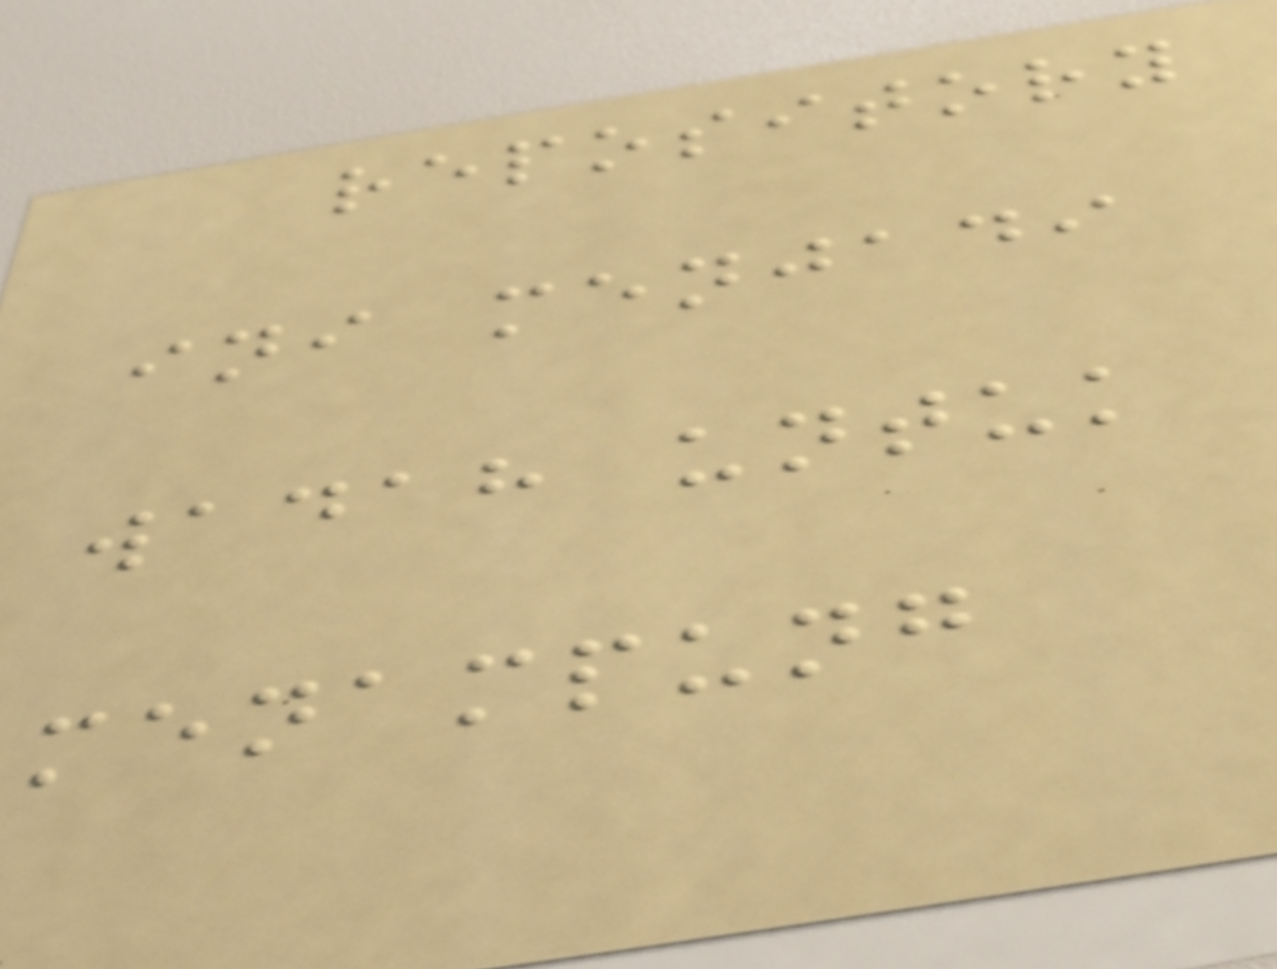repository
ini menjadi
wadah untuk
menampung
